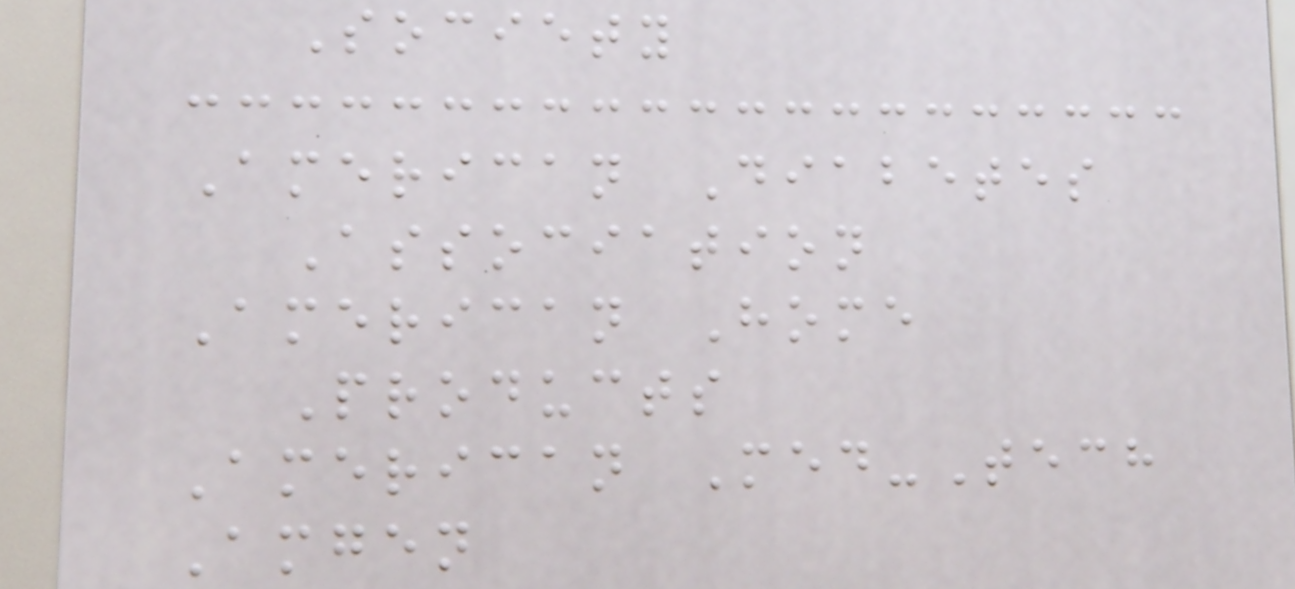Society
American Diabetes
Association
American Home
Products
American Med-Tech
Amgen
